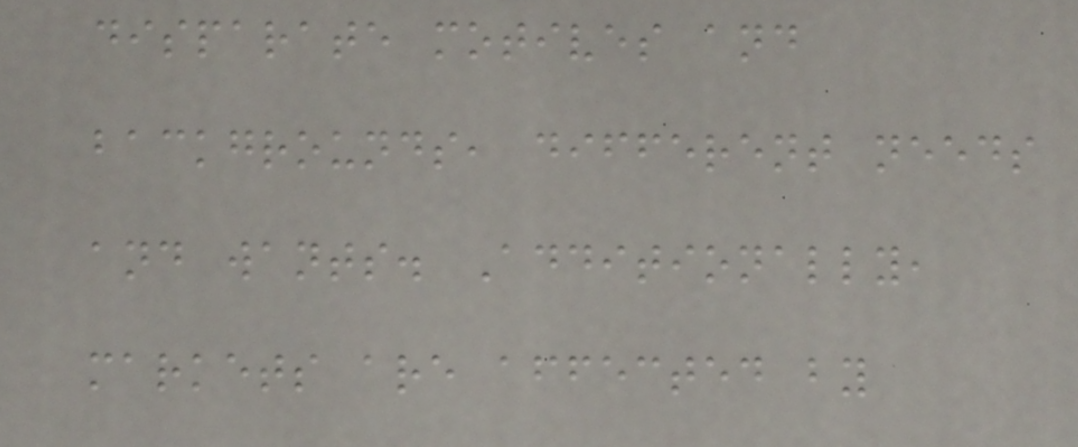disparate motives and
backgrounds, different needs
and wants. Additionally,
markets are affected by
